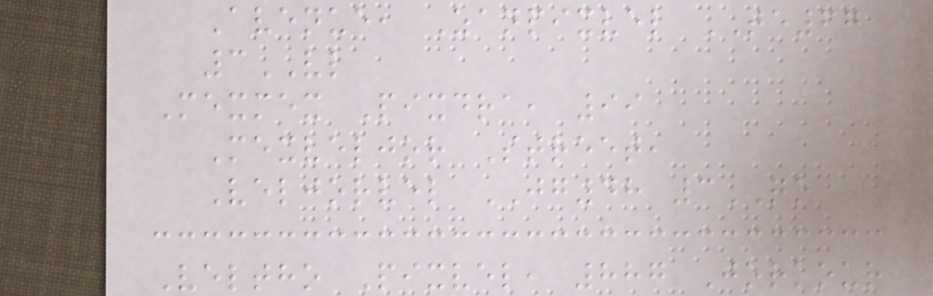Avenue, Zanpixvel TE67
3VL
Mexmex Pixdra, 99
Mexveljor Street,
Veljorvel JG48 3QO
Veltho Pixvel, 887 Jorkour
